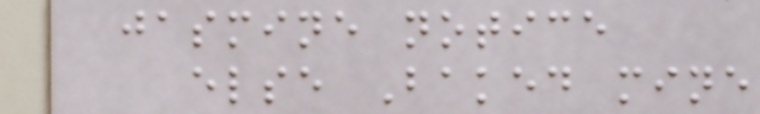jasmine notice
else Baked mine
